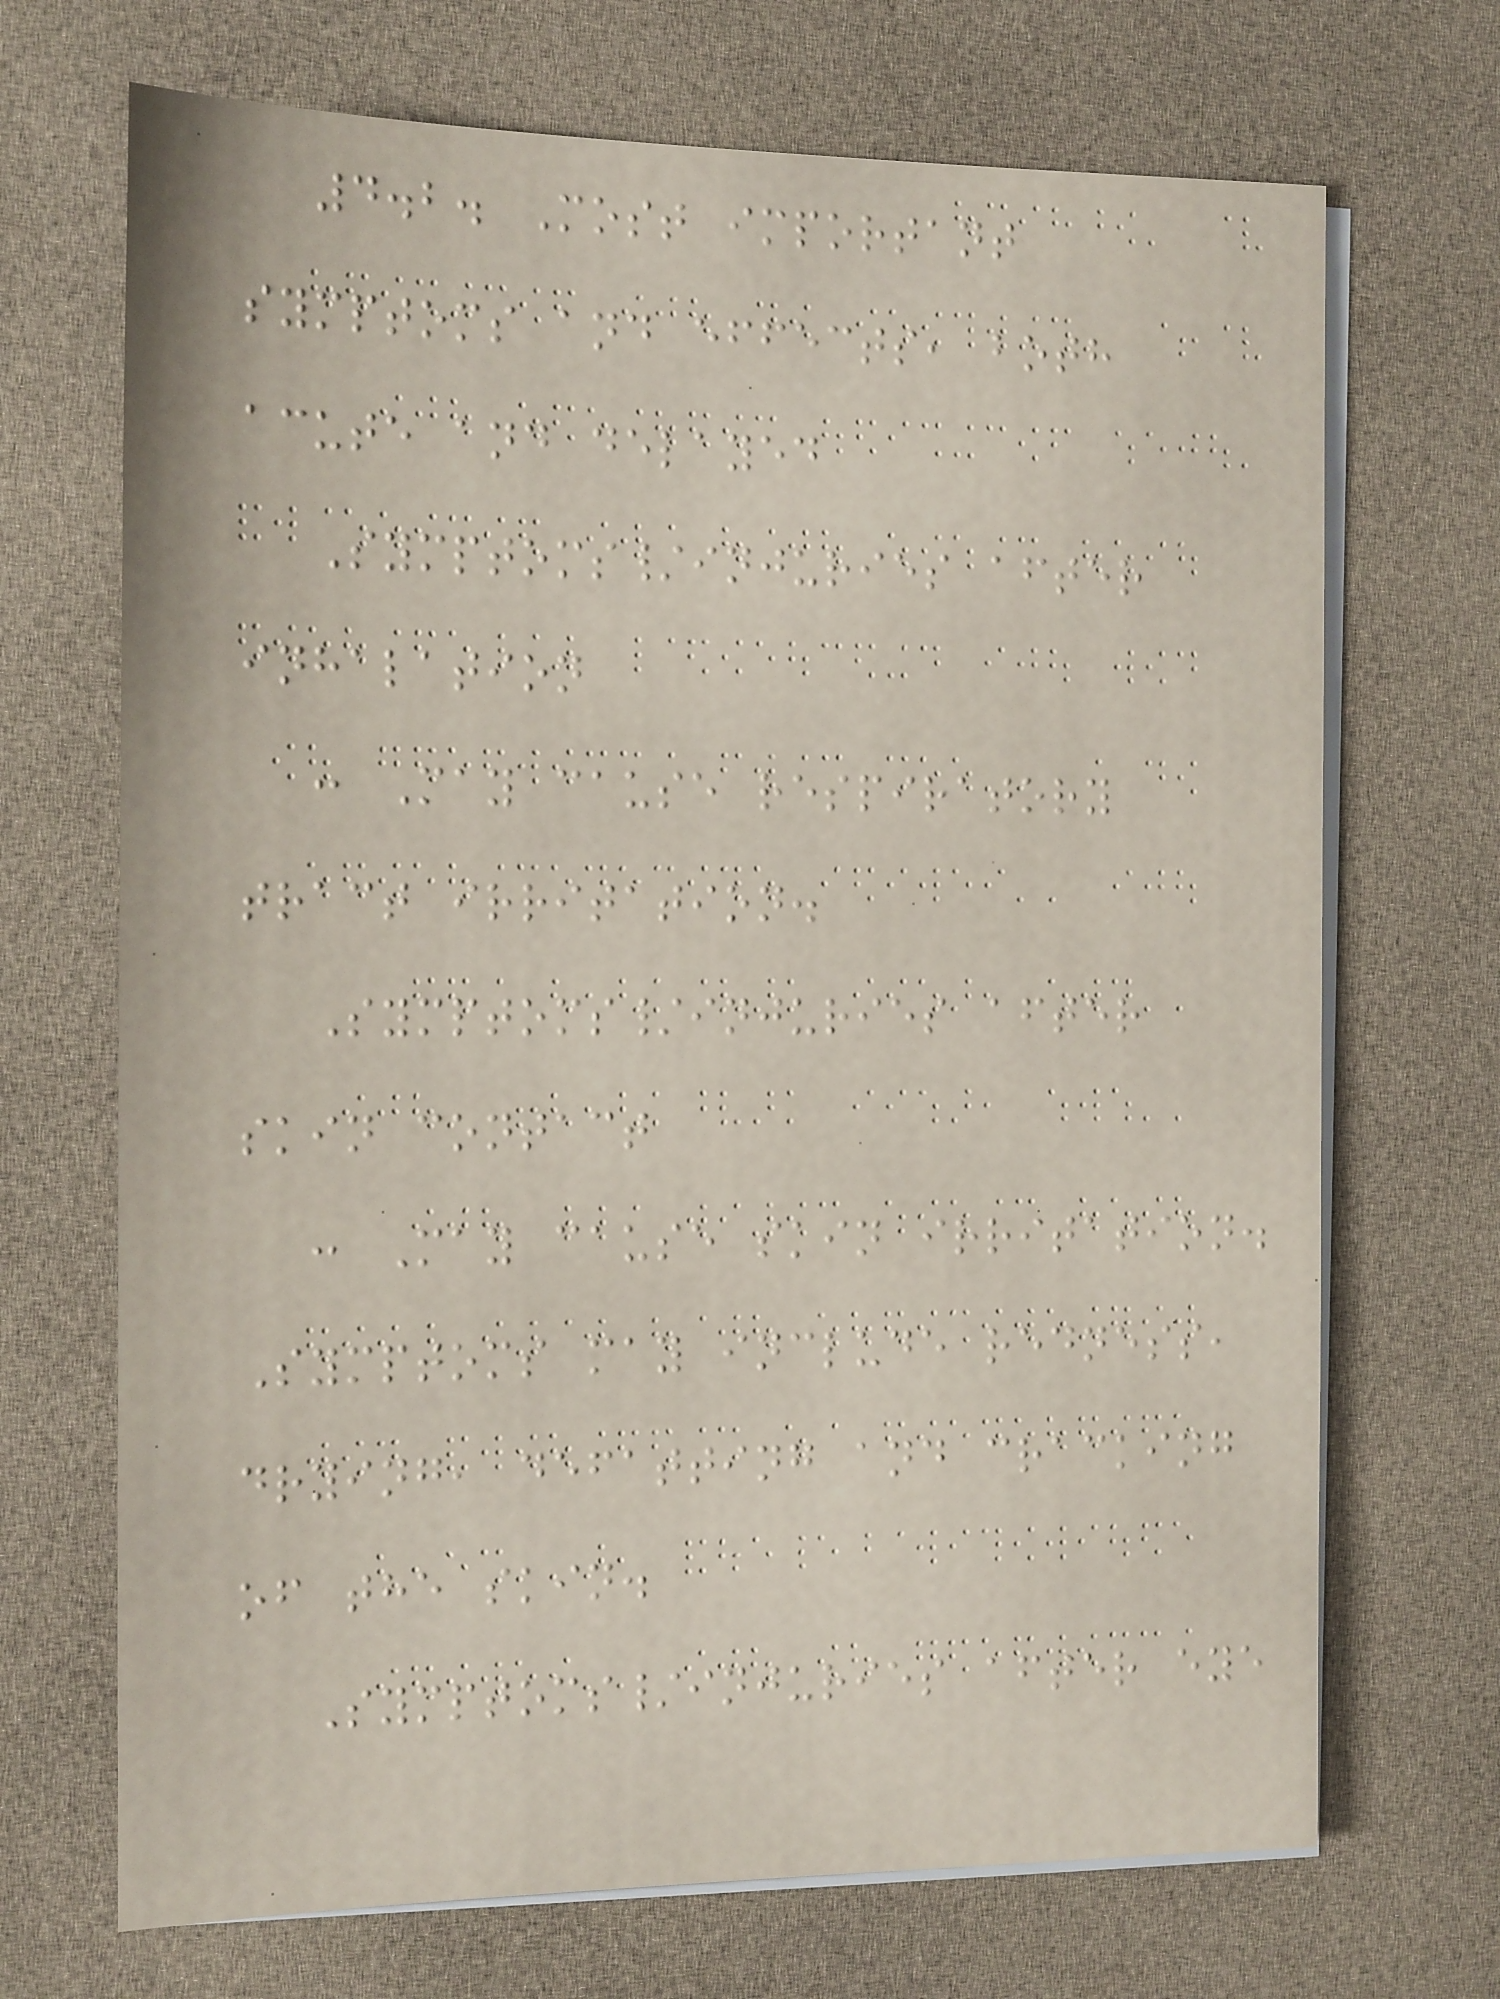4.2. Most important
symptoms and effects, both
acute and delayed
Symptoms/injuries after
inhalation
: May cause respiratory
tract irritation.
Symptoms/injuries after
skin contact
: May cause skin irritation.
Symptoms may include redness,
drying, defatting and cracking
of the skin.
Symptoms/injuries after eye
